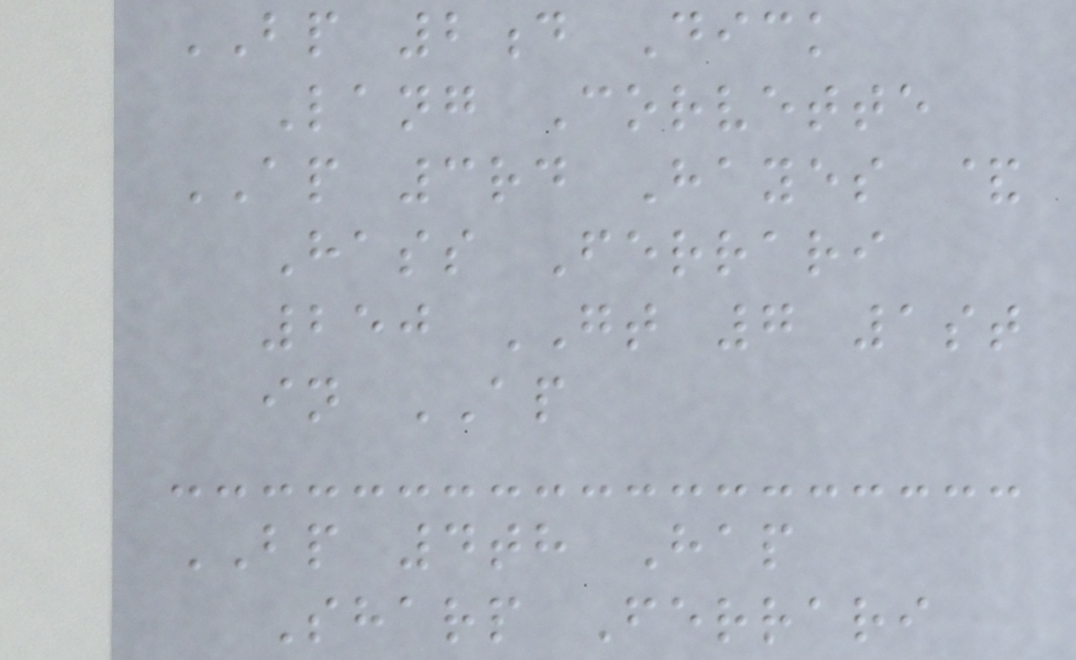BP 2d Dick
Lang Corvette
AP 3rd Hayes &
Hass Ferrari
250 GT 7 1st
in AP
BP 4th Hap
Sharp Ferrari
